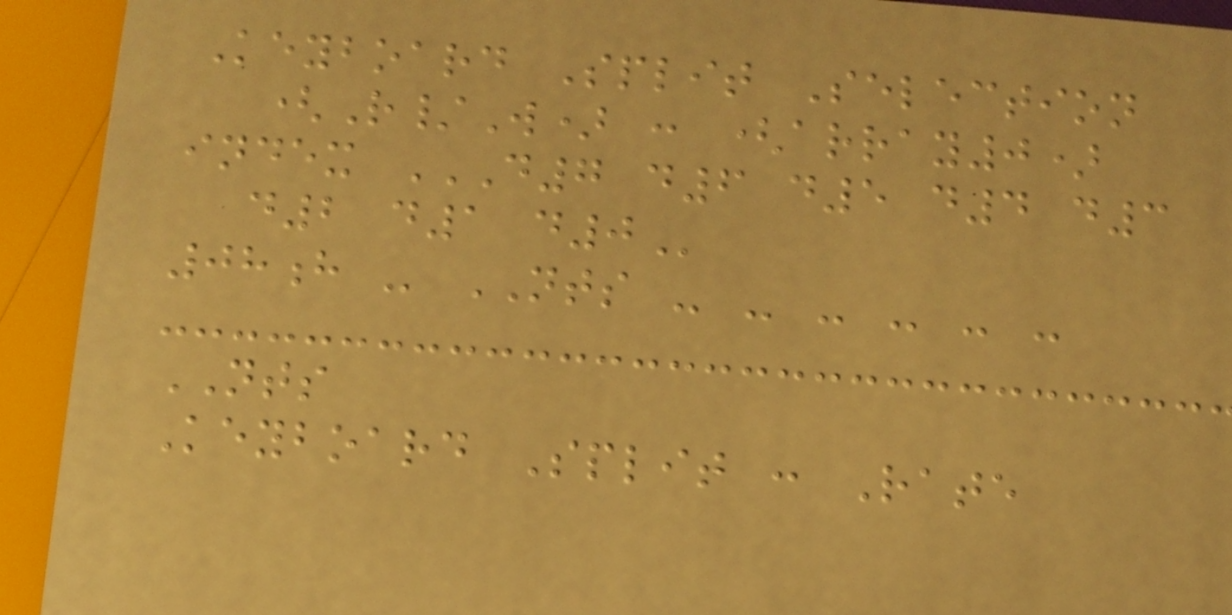Keyboard Split Selection
(R/W) : (array0)
index D7 D6 D5 D4 D3
D2 D1 D0
08h - NTS - - - - - -
NTS
Keyboard Split : Rate
